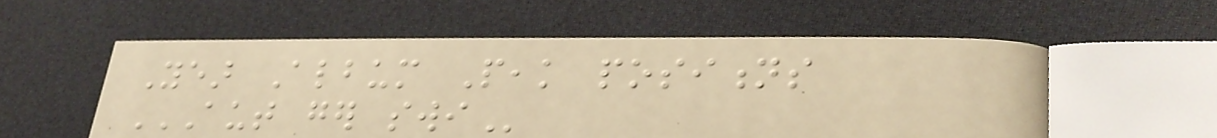Year Album Peak positions
AUT GER SWI
